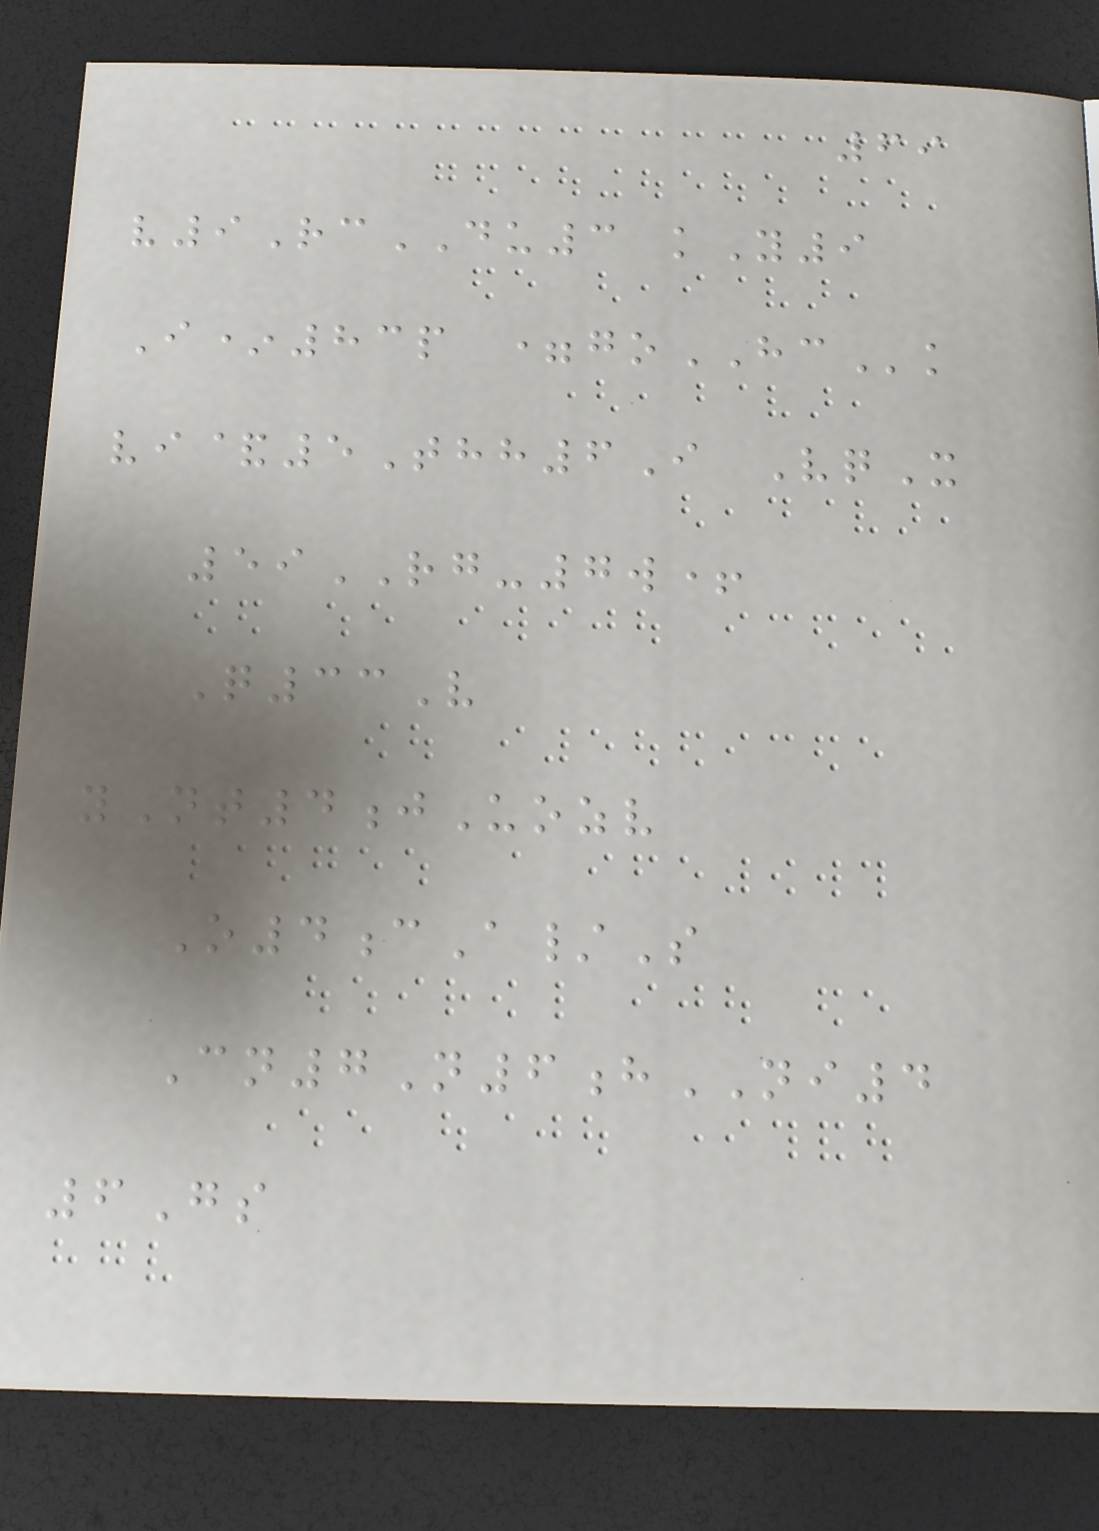69
v9RcDU3 kY9
I*83p =goHCk
vi&5Thh6I VqX
59RG-7w+
Q33V
yNt4jUozv
O4cA/S
Cn7N6hNI4
6Gs
